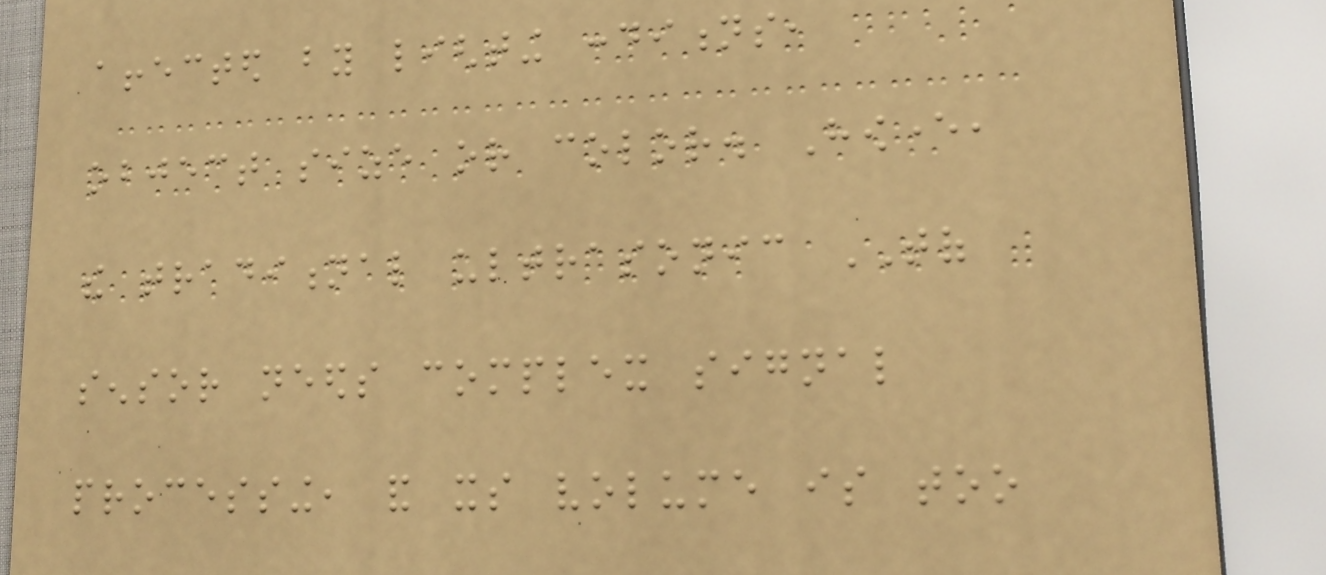affected by lighting conditions,
object size or color. However,
the traditional ultrasonic TOF
sensor needs complex signal
processing, and its volume is too
